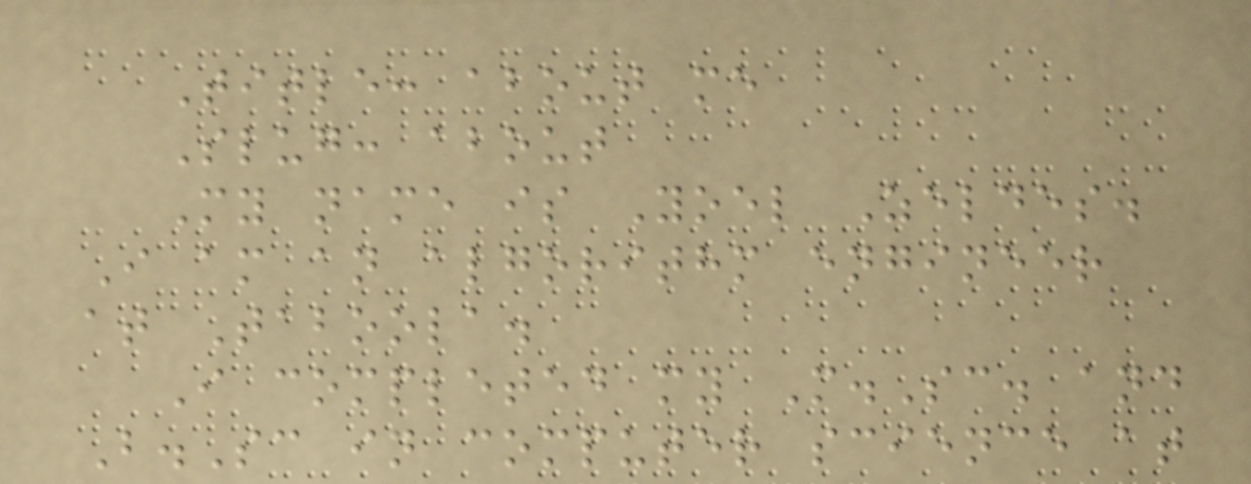Title: about me
Slug: about
My name is Yoel Zeldes.
I am an algorithm engineer
at Taboola.
I completed my M.Sc. and
B.Sc in computer science at
